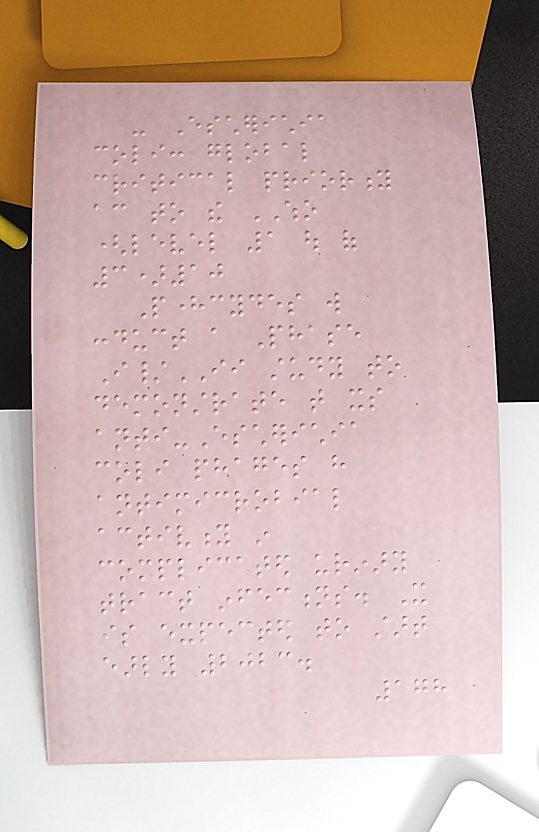- Escherichia
coli: global
critical priority
according to the WHO
(level 1 out of
3)10
Pherecydes will
conduct a Phase
I/II study to
demonstrate that its
anti-Escherichia
coli phages have
antimicrobial
activity in
complicated urinary
tract infections. It
is expected to start
early 2023.
178
